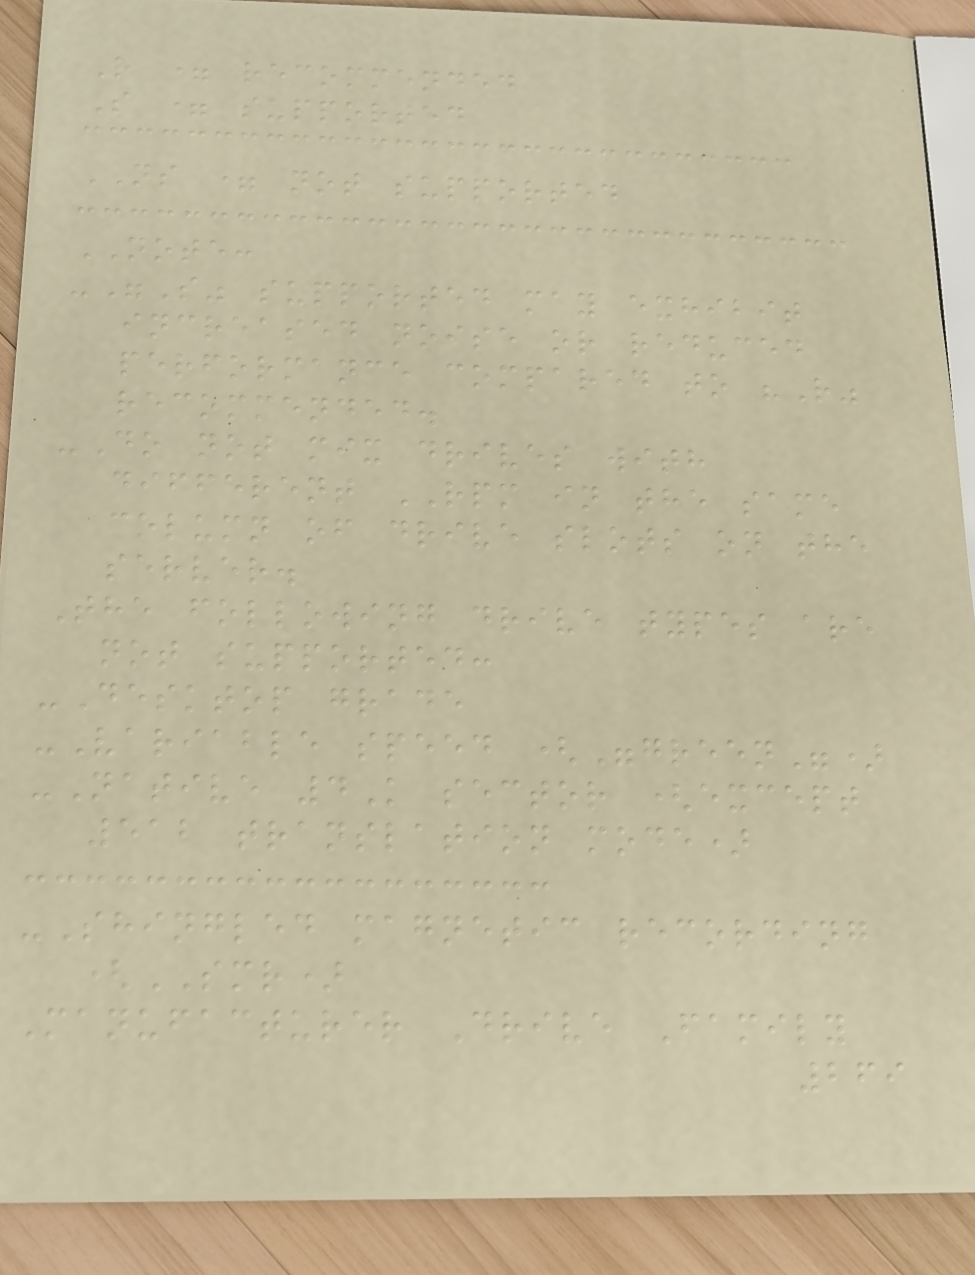R = recommended
S = supported
NS = not supported
NOTE:
-"S" supported may exhibit
increased noise or reduced
performance compared to "R"
recommended.
-Do not mix drives with
different RPM in the same
column of drive slots on the
server.
The following drive types are
not supported:
-Desktop grade
-Variable speed ("green")
-Native 4K sector (except
512 translation mode)
-Shingled magnetic recording
(SMR)
Manufacturer Drive Family
269
